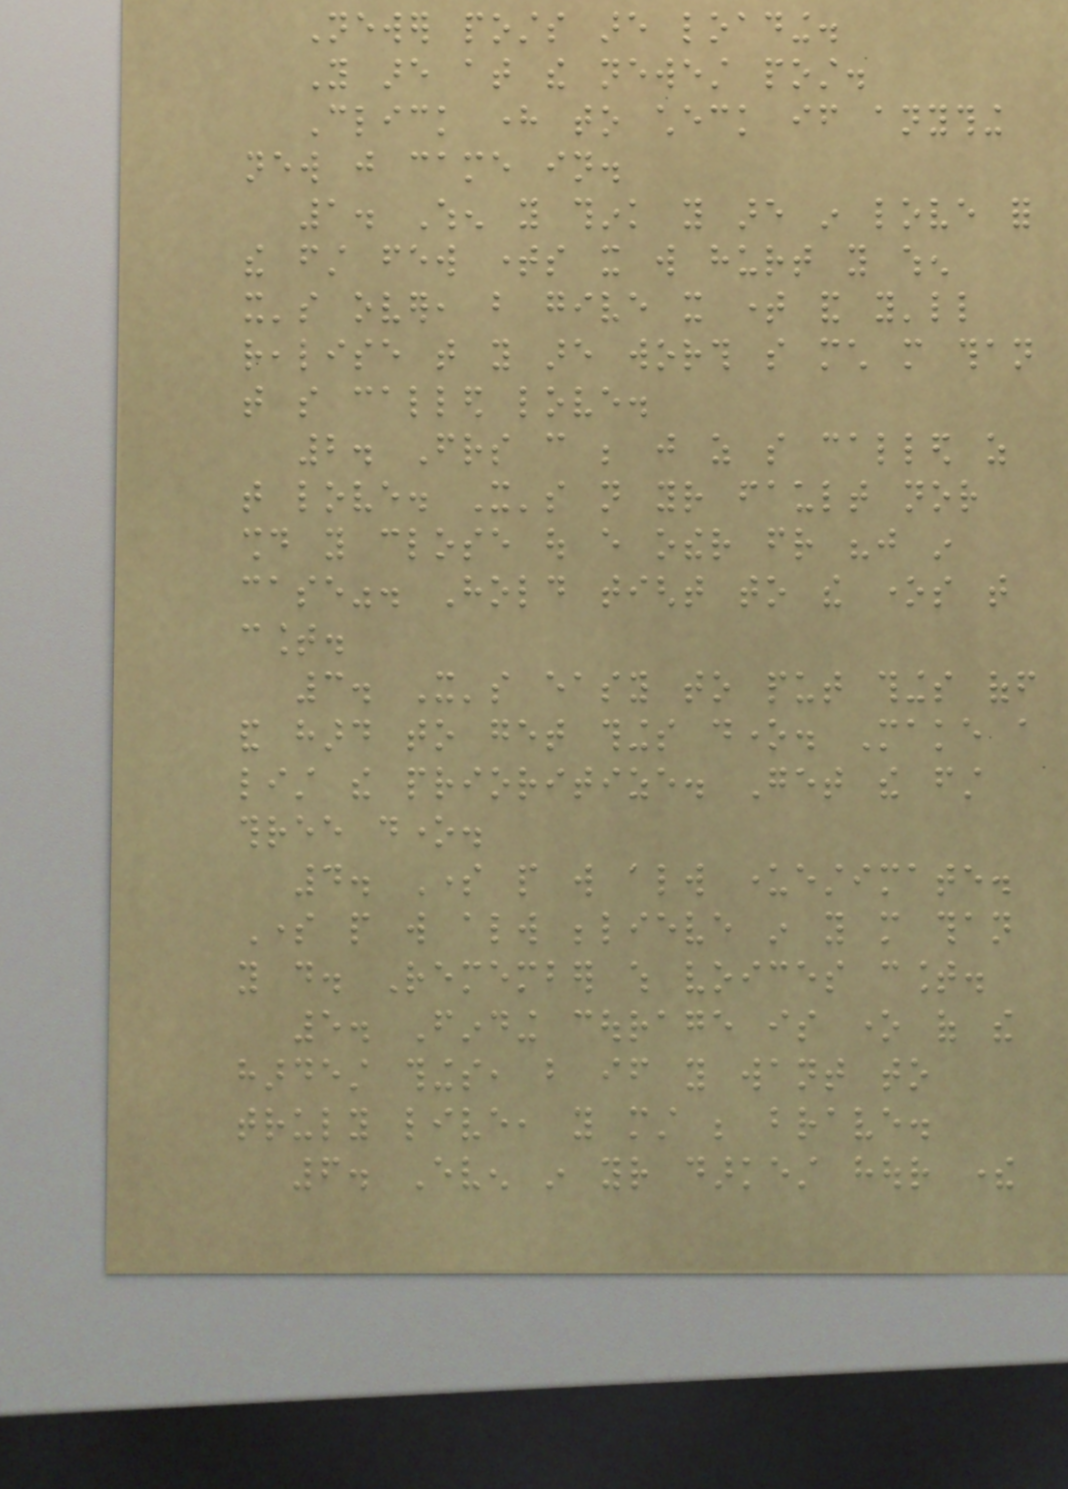Newer posts are loading.
You are at the newest post.
Click here to check if anything
new just came in.
1. When you think you are in love for
the first few times it will hurt you when
it's over, but give it time and you'll
realise that you are worth so much more than
that so called love.
2. Friends can be just as so called as
that love. It's not your fault nor
should you close out every other friend "just in
case". Hold tight to the ones that
count.
3. It's easy to put things off
and hard to get things done. Make a
list the prioritize. Get the first
three done.
4. Some people will always underestimate.
Some people will always believe in you more than
you do. Remember which voices count.
5. Finding courage is one of the
hardest things, but if you want to
truly live, you must be brave.
6. Even in your darkest hour there
